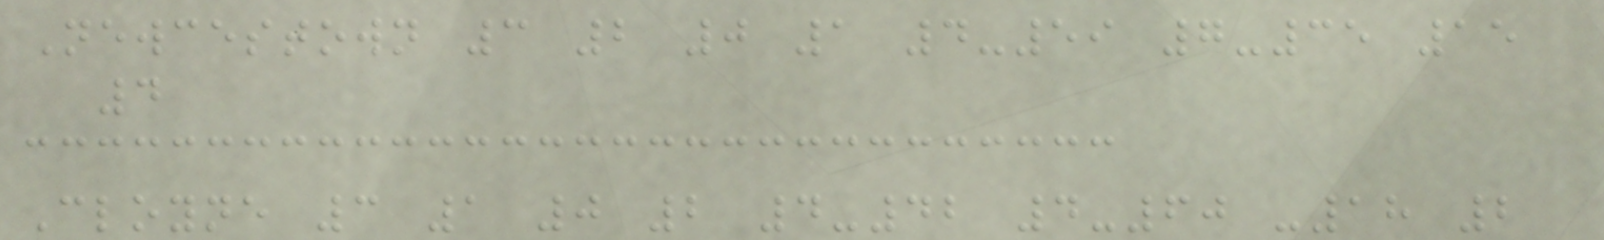Newcestown 3 2 0 1 4-59 7-35 15
4
Cloyne 3 1 0 2 4-42 4-60 -18 2
